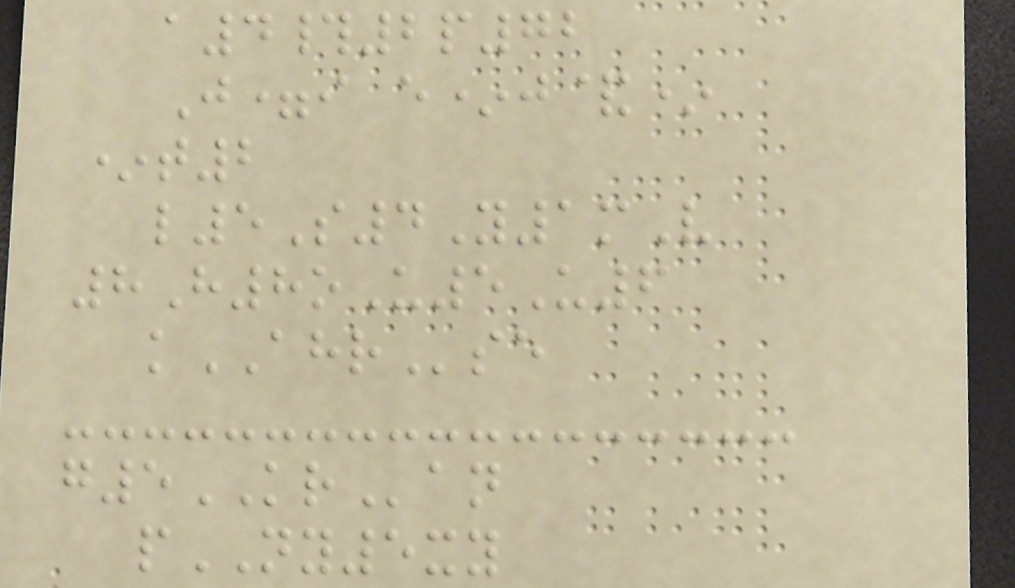a4#2p72
J=i e*j&*
*t2
l5S4Y1mV
8H8oU5U6
kAHRse
g5KRan
pNY5xy
